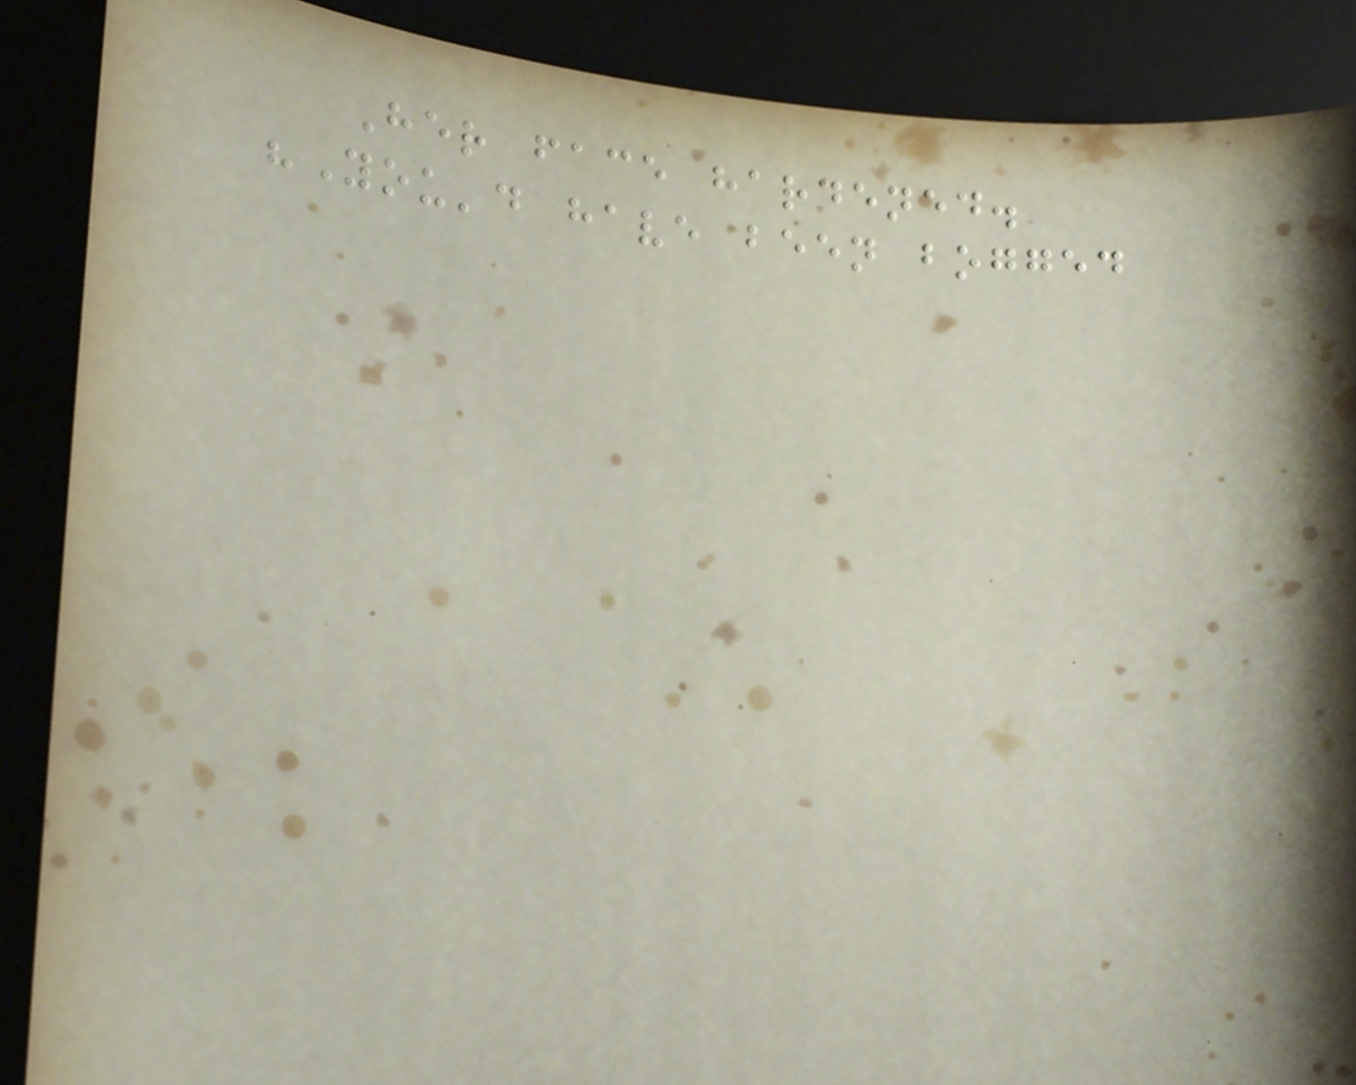Her face hardened.
"You'd have been bogged
